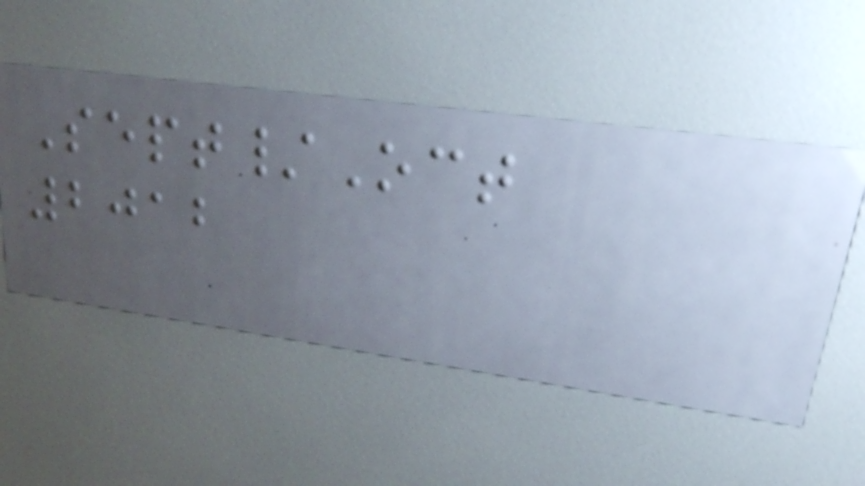Sept/Oct
2012
